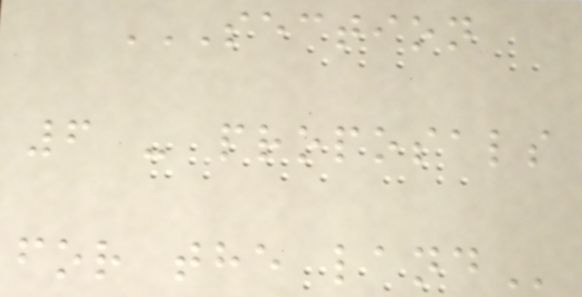SECTION
6 - PROPOSALS
FOR THE LAND
